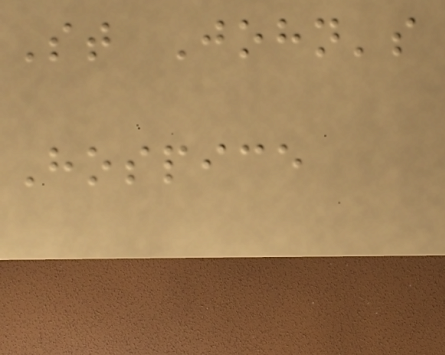St John's
Hospice
